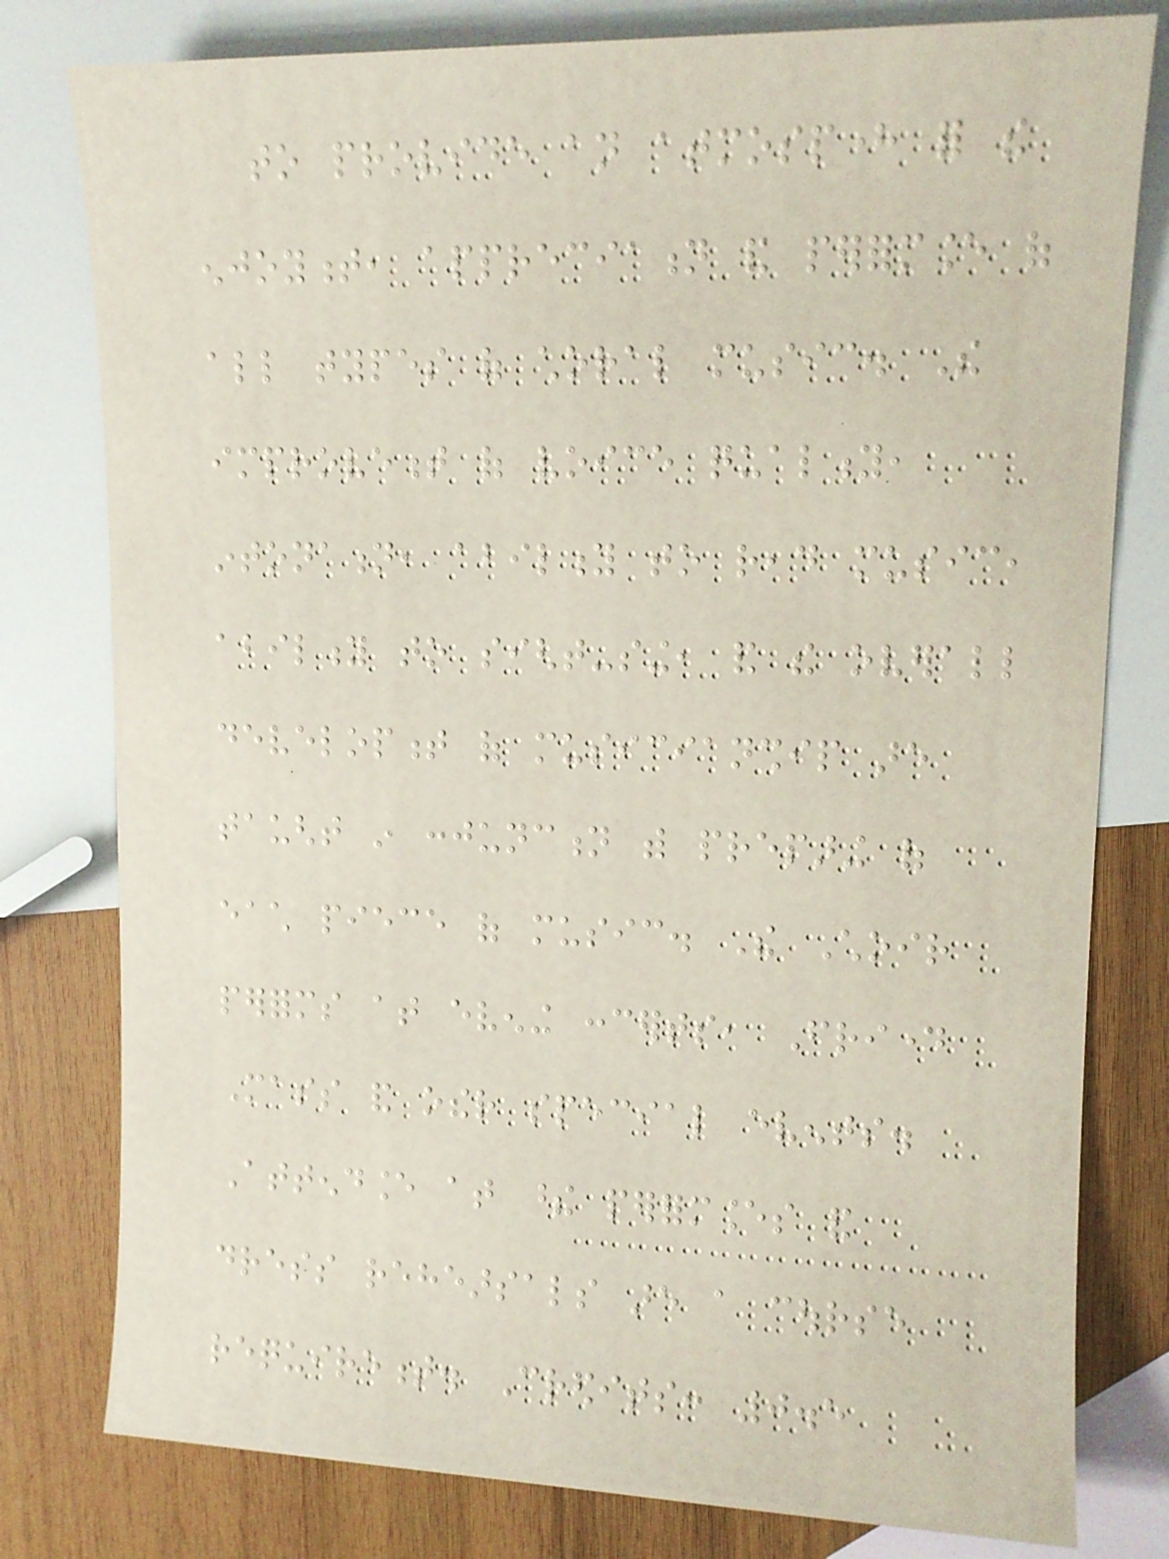to provide an atmosphere for the
enjoyment, appreciation and performance of
all types of choral music. The
improvement of voice quality,
intonation, ability to read music,
ability to sight-sing, and the overall
development of musicianship are
taught in conjunction with preparing of
each piece of music. The Choir
performs at evening concerts, Friday
Mass and other special events.
Attendance at these performances and
dress rehearsals are a course
requirement. Credits: 0.5
